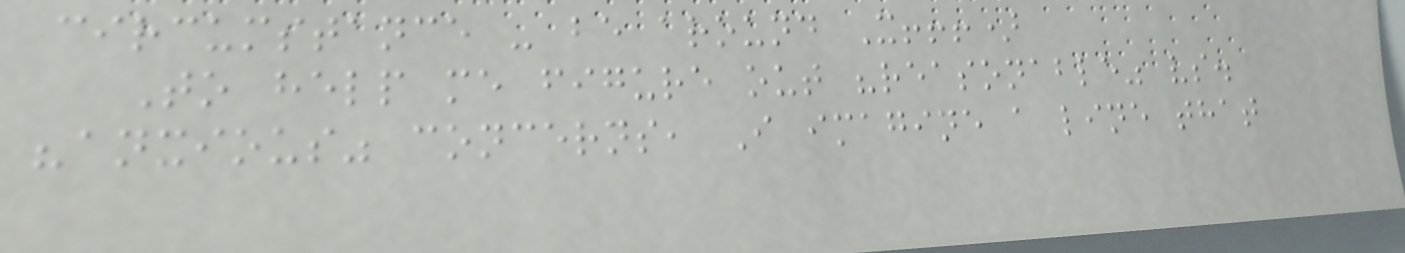circumstance - be around X!!!)
To help me figure out "reasonable" vs.
"anxious" concerns, I imagine a line that
